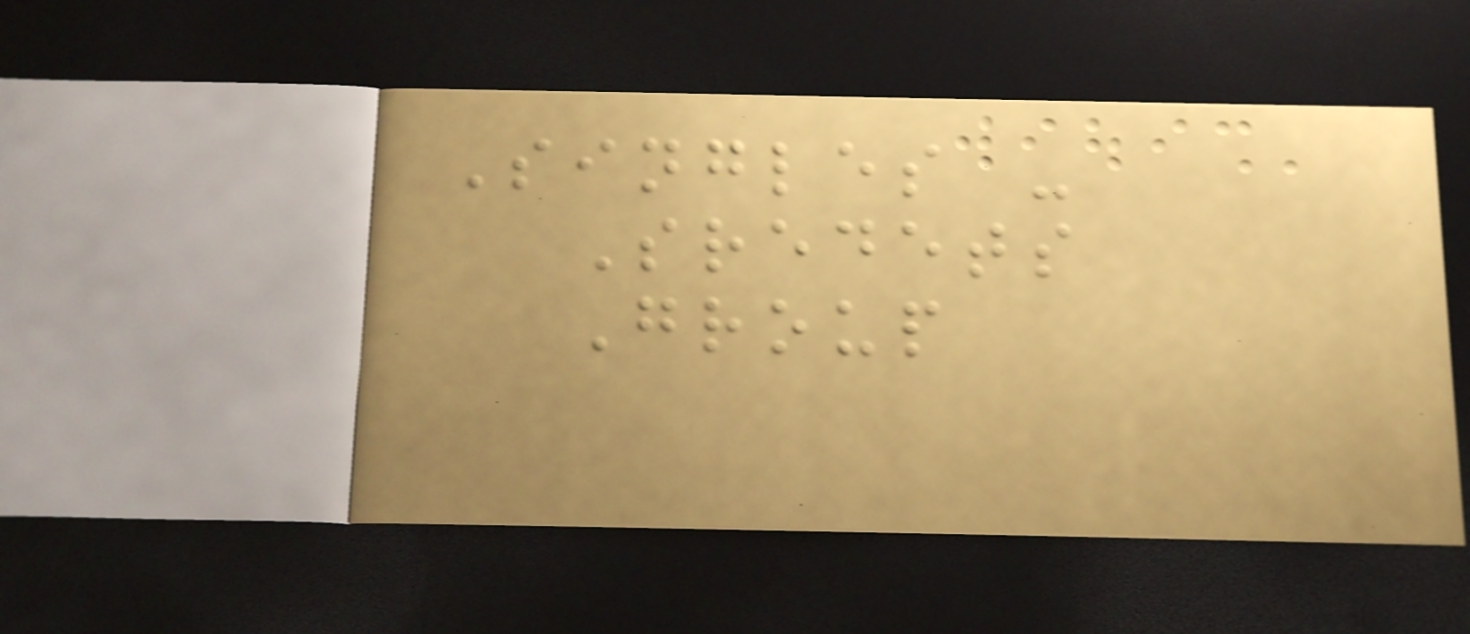Singles -
Sredets
Group
